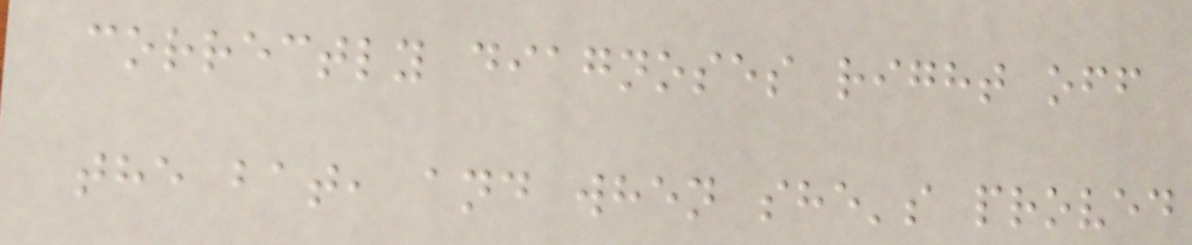correctly diagnoses right off
the bat, and when she's proved
